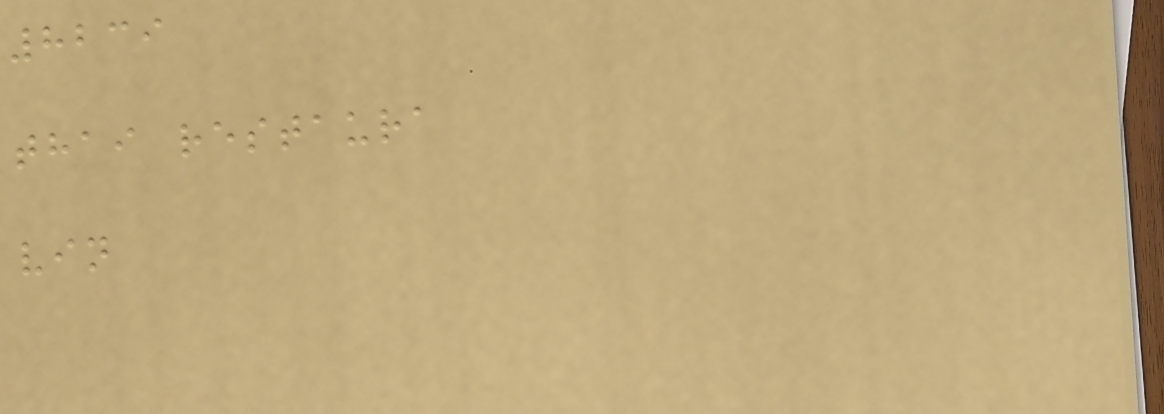8239
thai restaura
vin
